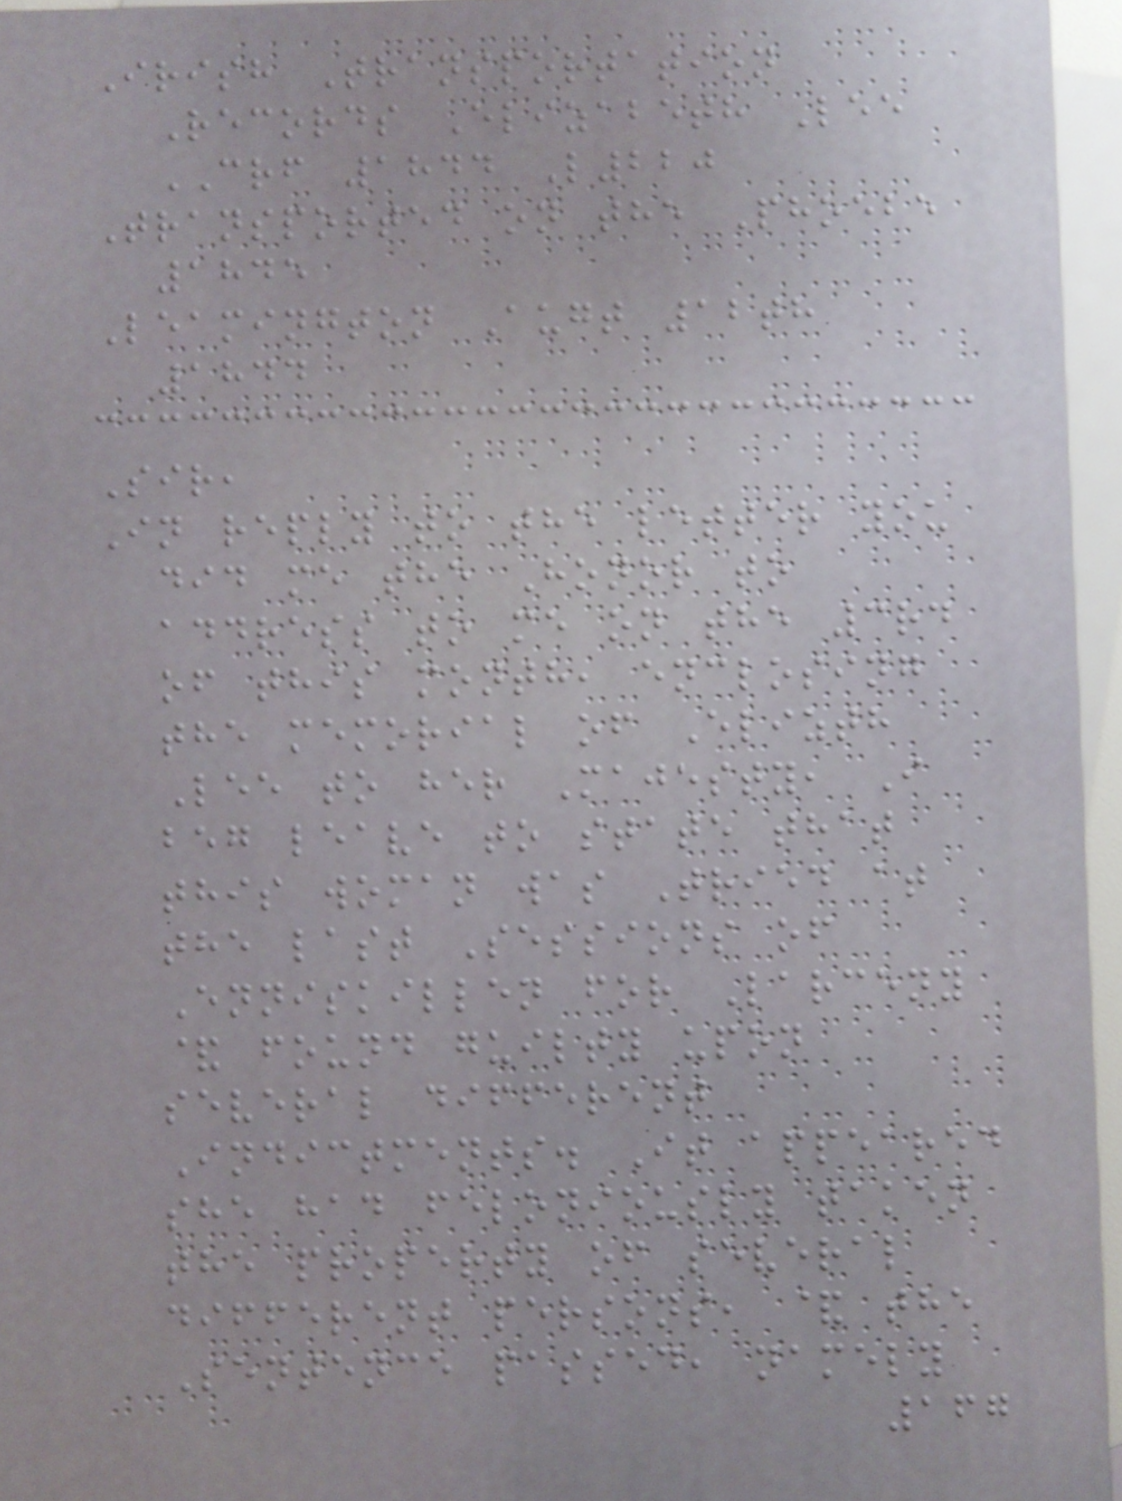Irish Transportation
Records Elizabeth Lee
CRF 1844 L220
Transported on the Phoebe
1845
Leamington Augt 12th
1844
Sir,
In reply to the letter you
did me the Honor to
address to me on the 3rd
of this month, enclosing
the memorial of Elizth
Lee to her Majesty, I
beg leave to state that
this woman was Tried at
the last Sessions of
Enniskillen for Larceny
& found guilty upon
several different
Indictments. It appeared
she had feloniously taken
the property of several
different persons, & the
Sentence passed, namely
167
